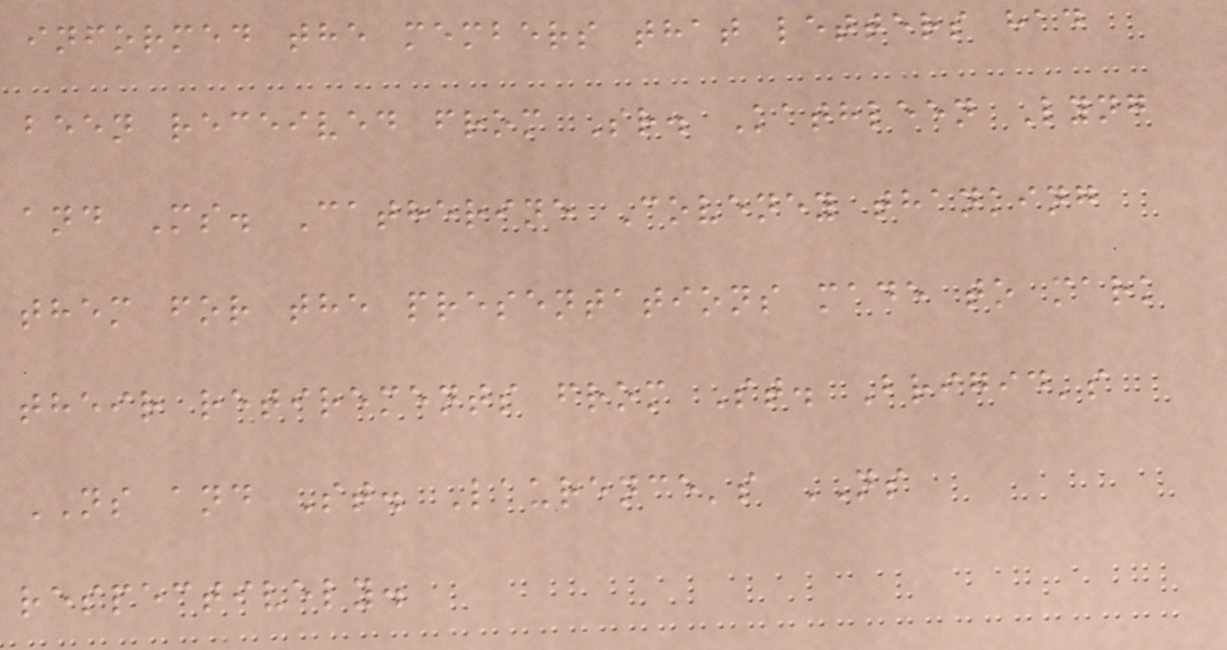informed the members that letters had
been received from Sr. Kathleen Lyng
and Ms. Catherine Coveney thanking
them for the presentations made to mark
their retirements from St. Brigid's
NS and St. Laurence's NS
respectively.
